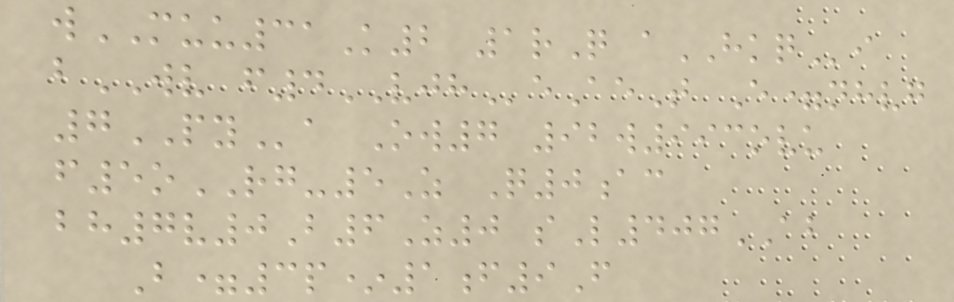wMUU31K2 1rQ aHKQi
bWV f4VJHeAeT E=nhvg
7PYa Ow7 92w993ovu
f5oRG-5Z Q0ac
bh7v0B6Z0 sL407AB
B=3p*1f9F
